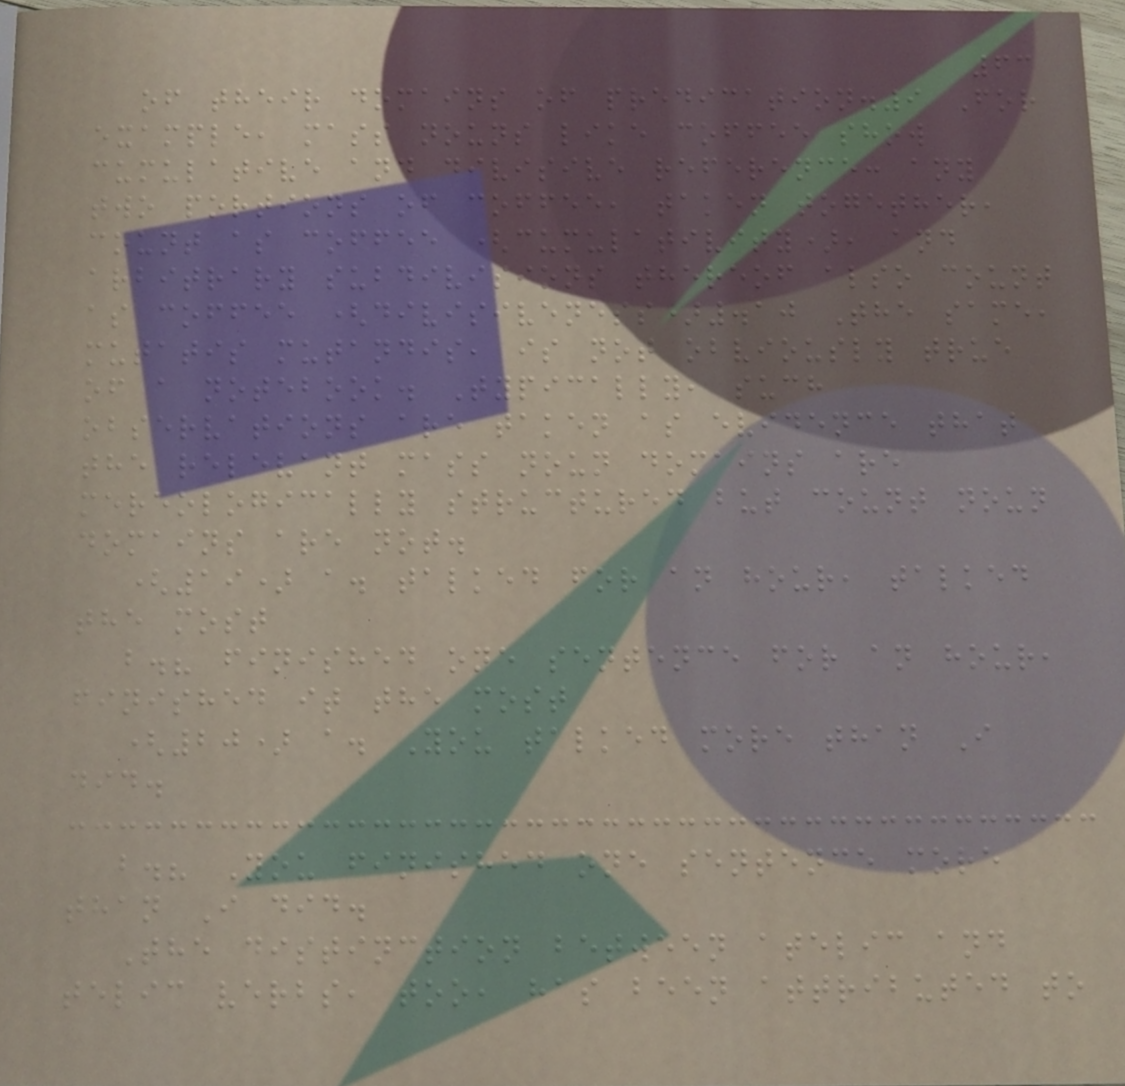63
of their domains of predication.9 For
example, mass nouns like coffee show
cumulative and divisive reference: any
two portions of coffee, taken together,
count as coffee (cumulativity), and
arbitrary subdivisions thereof also count
as coffee (divisiveness).10 The same,
mutatis mutandis, is not obviously true
of a notebook. Typically, such
observations are taken as evidence that
the relevant mass noun domains are
mereologically structured but count noun
domains are not.
(19) a. talked for an hour, talked
the most
b.? finished one sentence for an hour,
finished it the most
(20) a. You talked more than I
did.
b.? You finished one sentence more
than I did.
The distinction between atelic and
telic verbs, too, has been attributed to
